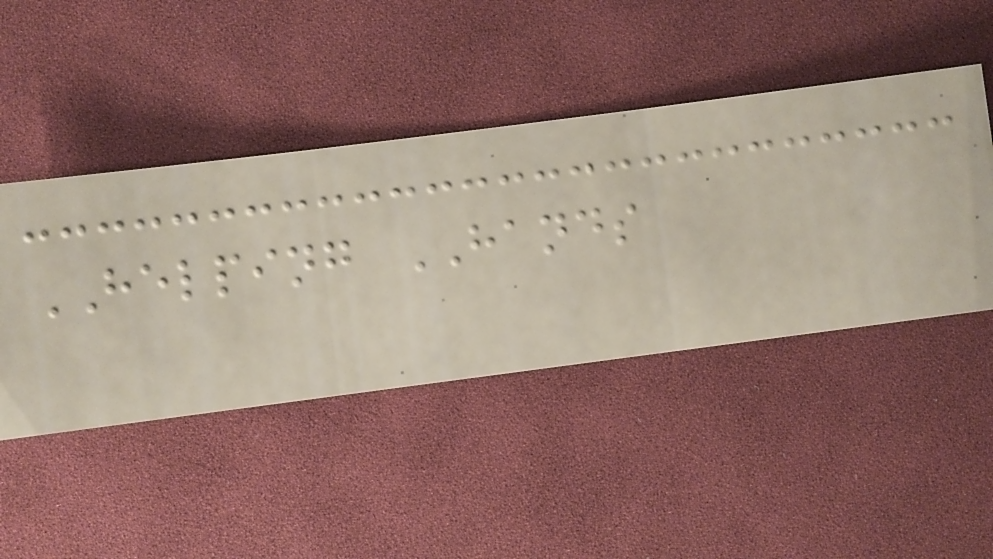HELPING HANDS
